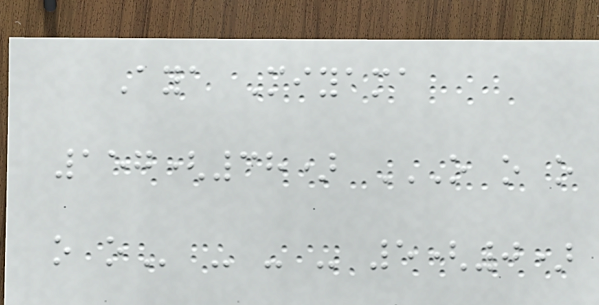Aya Miyama
157(38) O O O
O O - - - 5(0)
